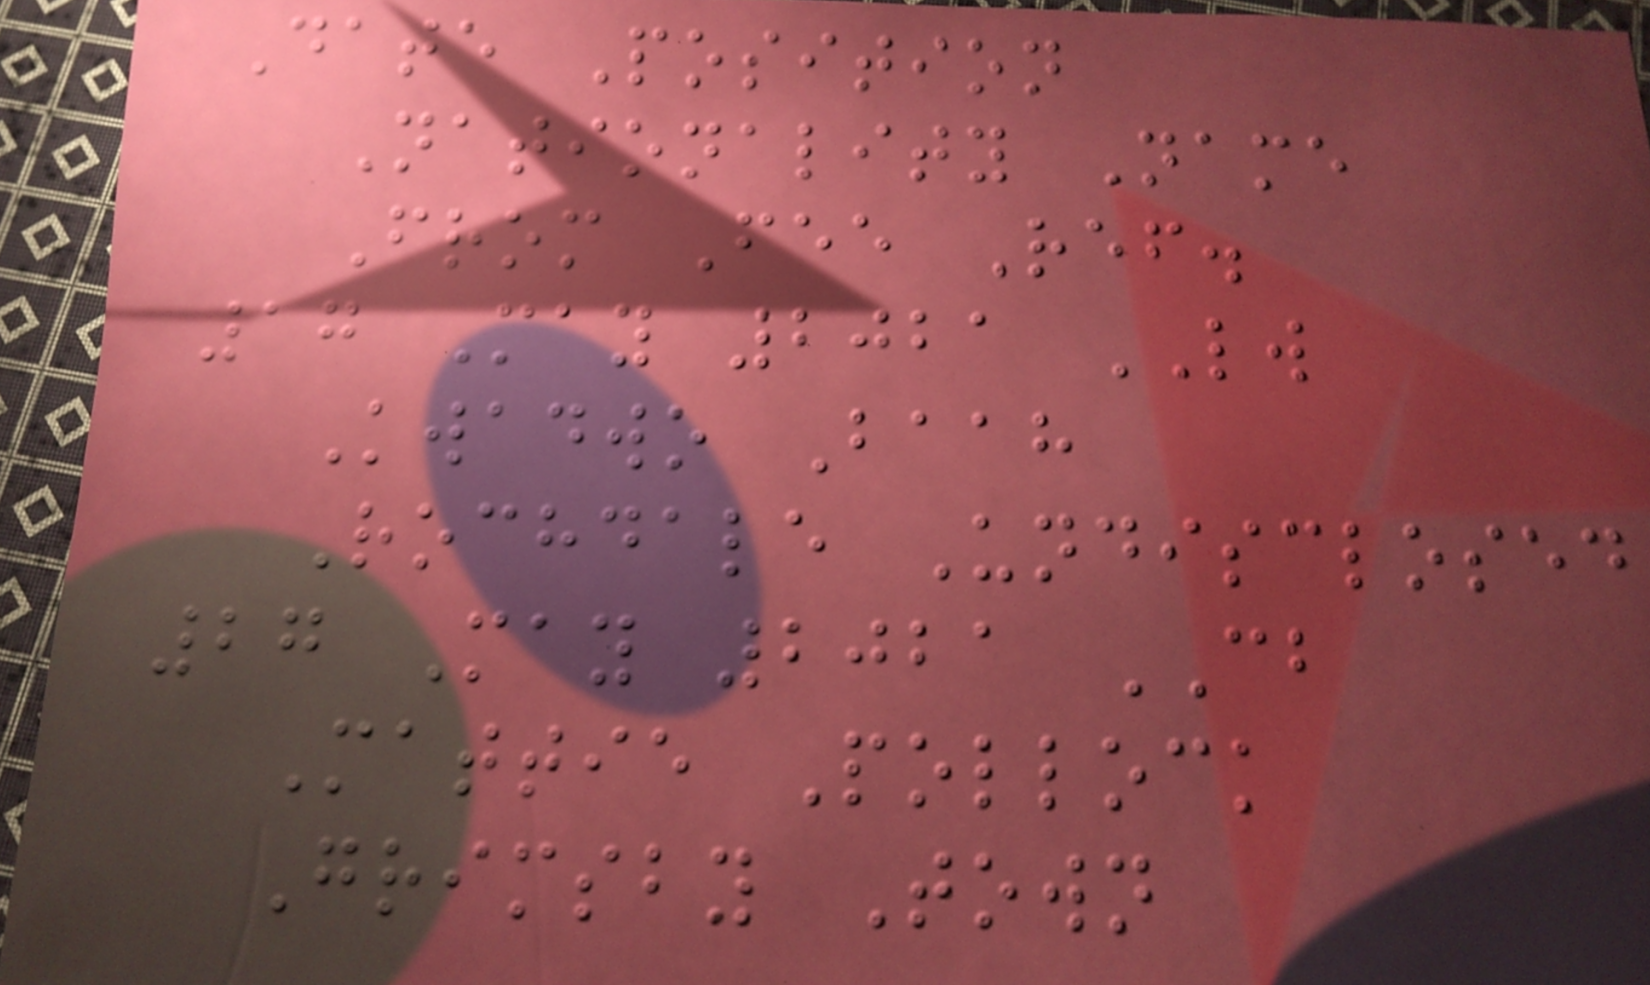Date Position
Nationality Name
From Fee Ref.
17 May 2021 LW
Kwadwo Baah
Rochdale Undisclosed
27 May 2021 CB
Mattie Pollock
Grimsby Town
